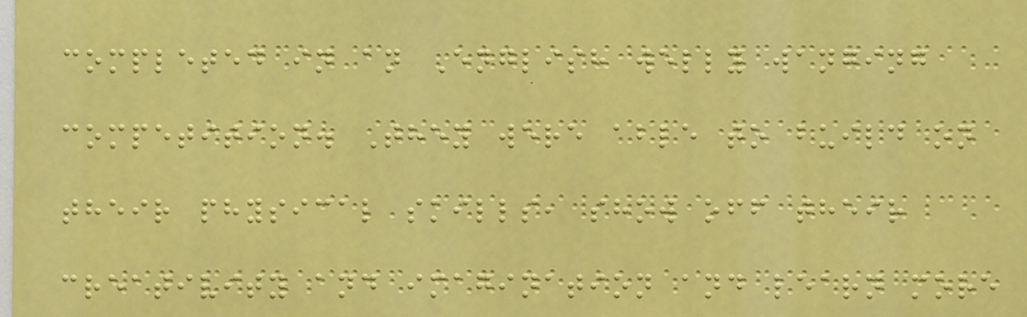completed in an English welly wanging
competition. They were able to build on
their physical skills, show off their
creativity and imagination and learn more
